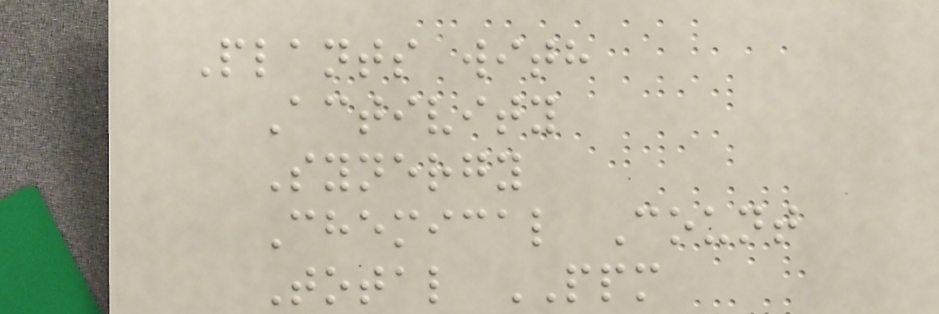Plants with
Activity
Synergy
Chemical Count
Total PPM
